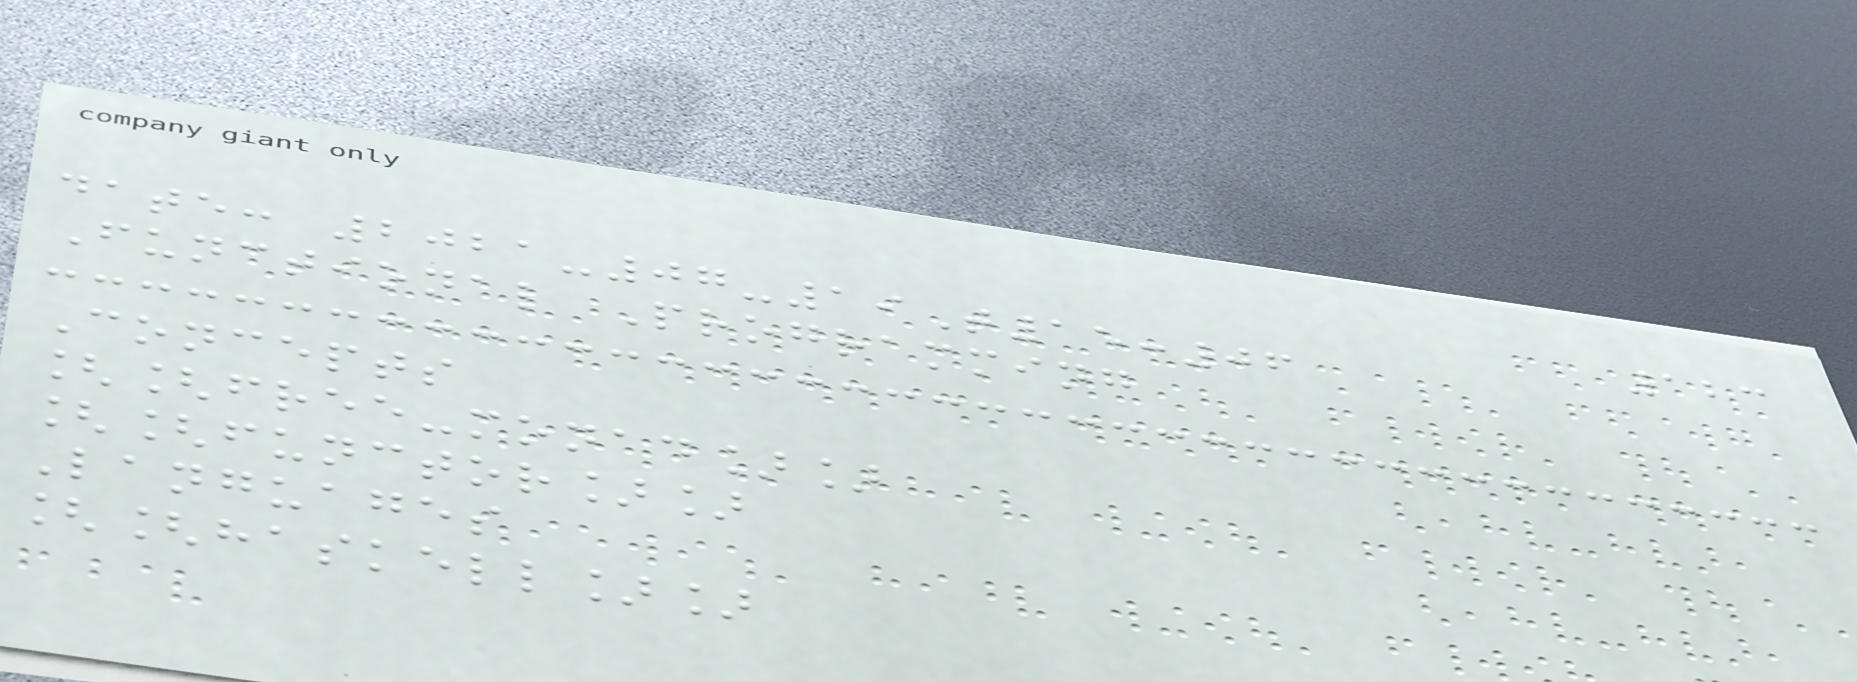123
date: 2021-07-19T15:06
Functional Programming
Concepts
[[free-monad]]
[[functor]]
Languages
[[haskell]]
